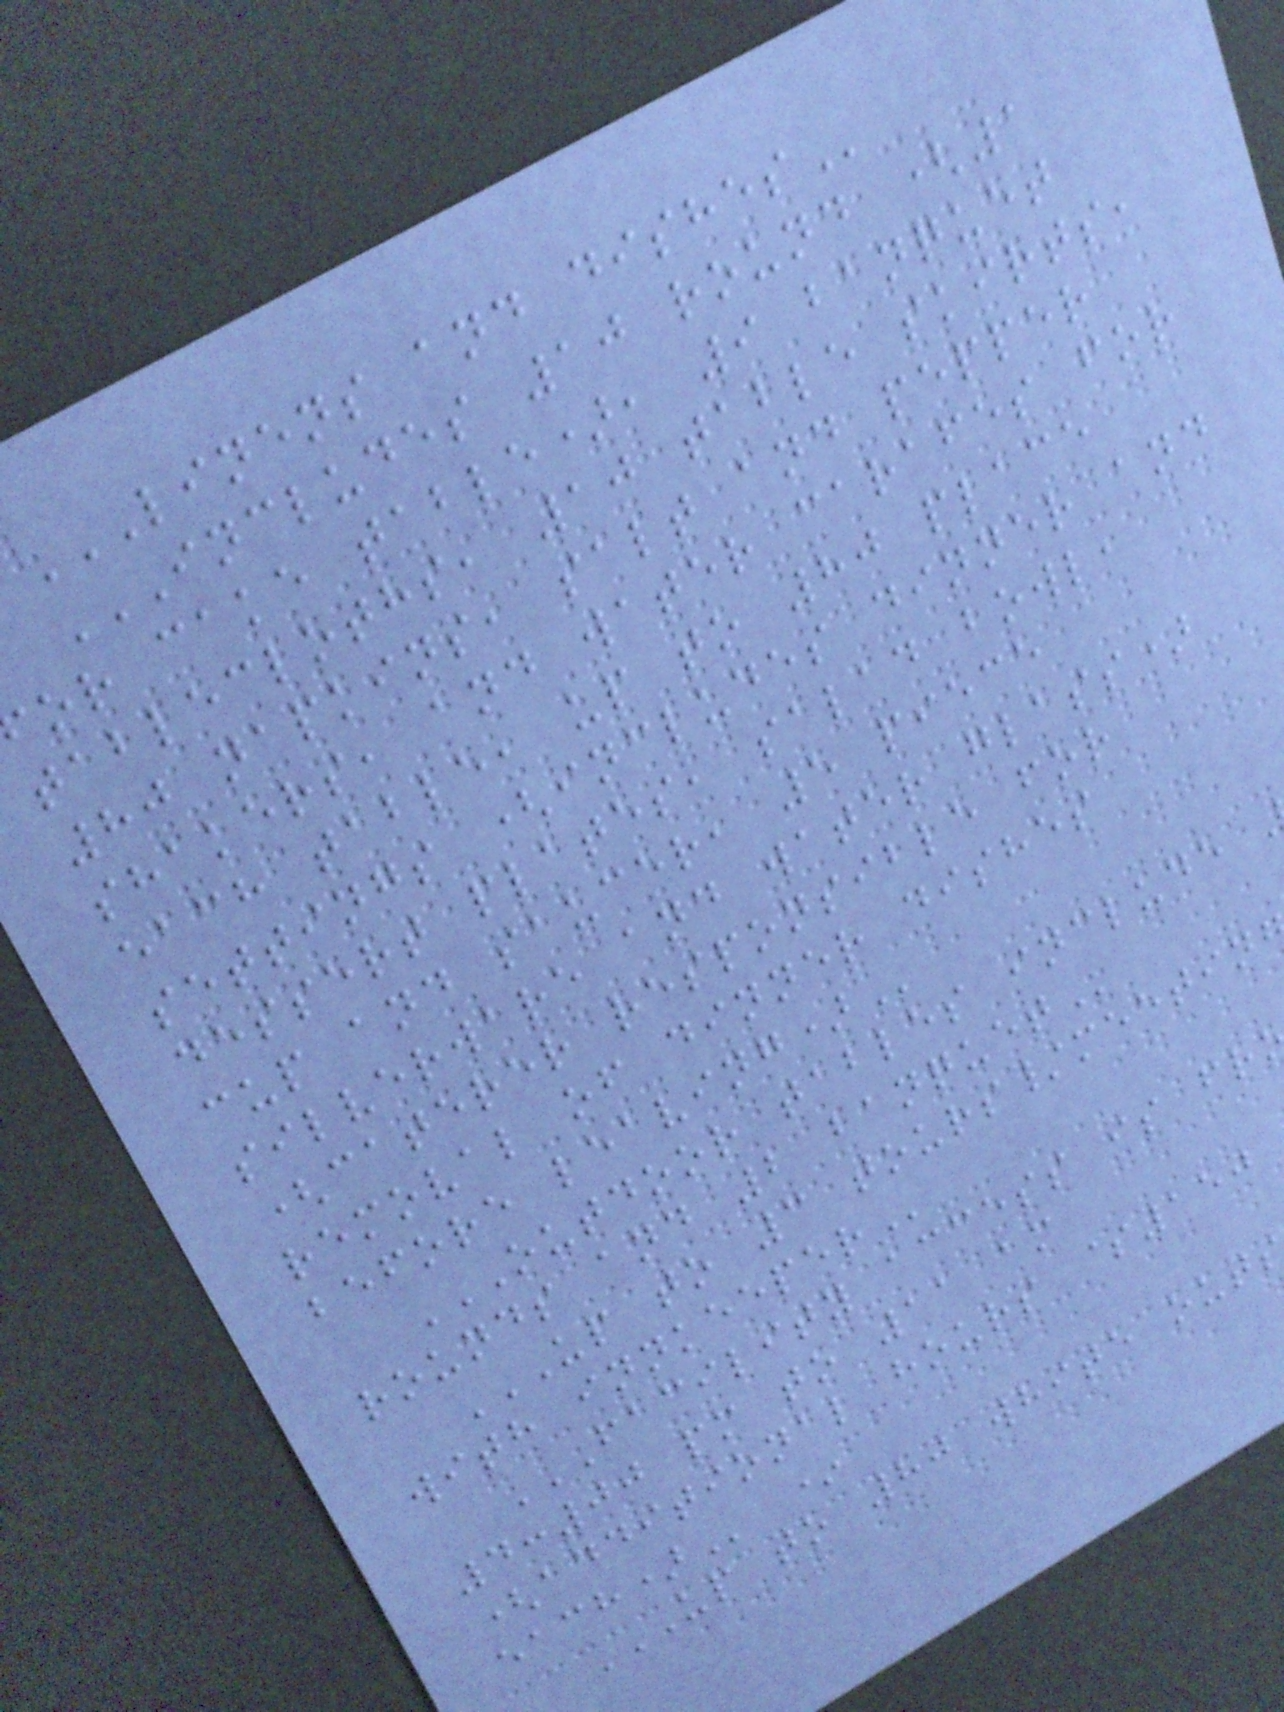LINENS AND DISHES
INCLUDES 10 ROUND (1
or cake table), 9 banquet
tablecloths, 10 table skirts,
80 napkins, salt and pepper
shakers, and water carafes for
each table, up to 80 place
settings (includes dinner and
dessert plates, salad bowl,
cup and saucer, 5 piece
silverware and water glass)
(caterer responsible for
removal of dinner dishes
before
rounds and 2
with
4:00 pm to 11 am
(additional hours $150
